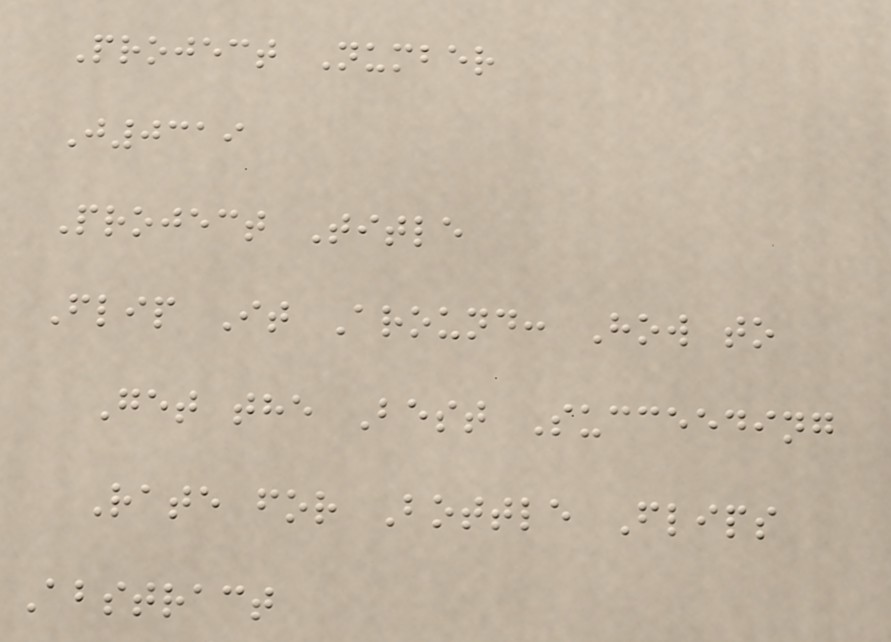Project Number
J0319
Project Title
Flip It Around: How to
Get the Best Succeeding
Rate for Bottle Flips
Abstract
